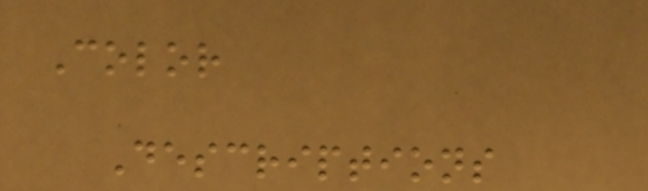Color
Descriptions
